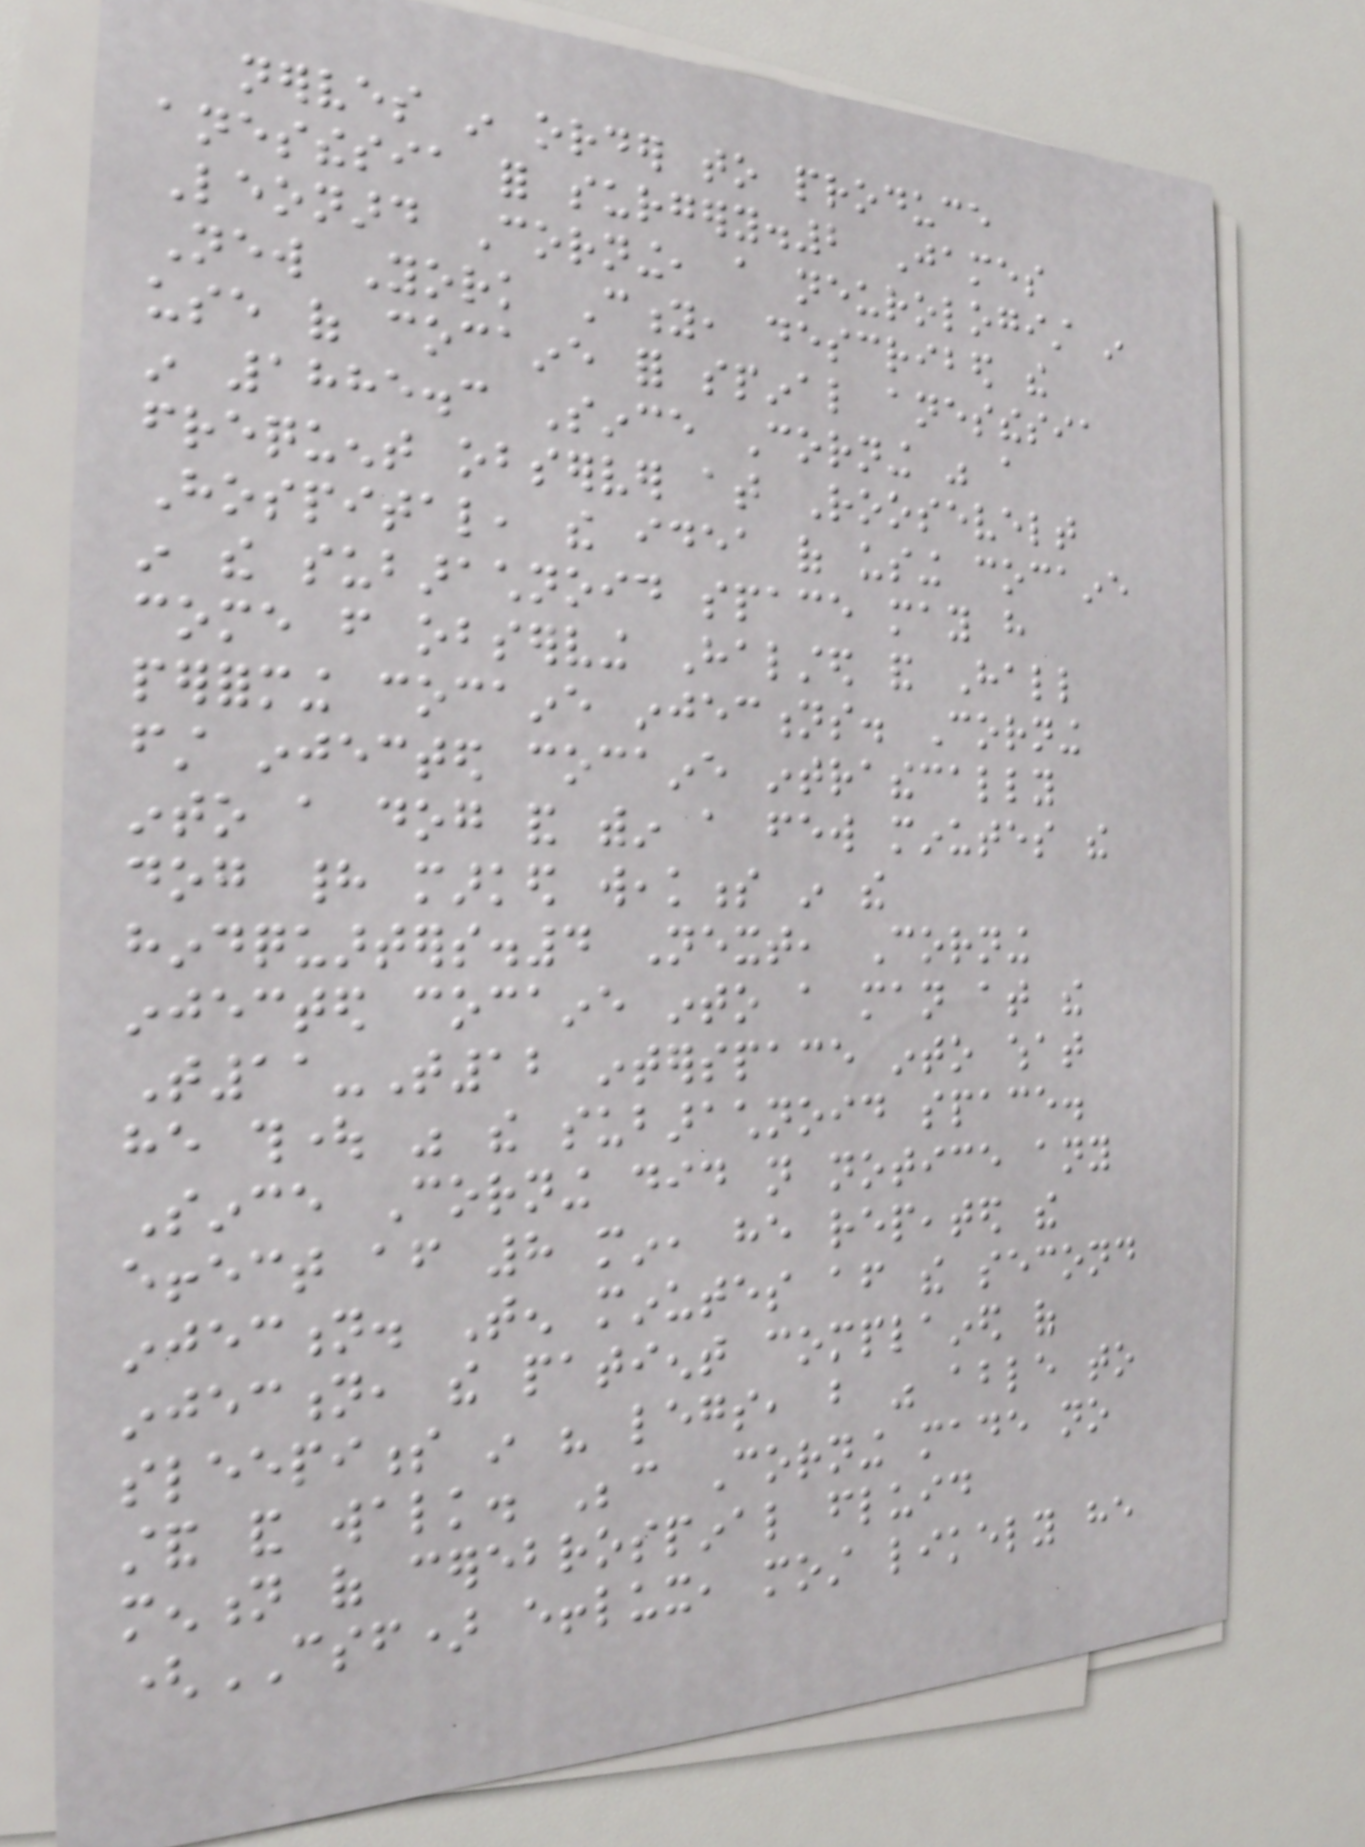nerves in order to produce
anesthesia for surgery.2 James
Leonard Corning, a neurologist in
New York City, described the
use of cocaine for spinal anesthesia
in 1885.3 Since Corning was a
frequent observer at Roosevelt
Hospital, the idea of using cocaine
in the subarachnoid space may have
come from observing Halsted and Hall
performing cocaine injections. Corning
first injected cocaine intrathecally
into a dog and within a few minutes the
dog had marked weakness in the
hindquarters.4 Next, Corning
injected cocaine into a man at the
T11-T12 interspace into what
he thought was the subarachnoid space.
Since Corning did not notice any
effect after 8 min, he repeated the
injection. Ten minutes after the second
injection, the patient complained of
sleepiness in his legs, but was able to
stand and walk. Because Corning made no
mention of cerebrospinal fluid
(CSF) efflux, most likely he
